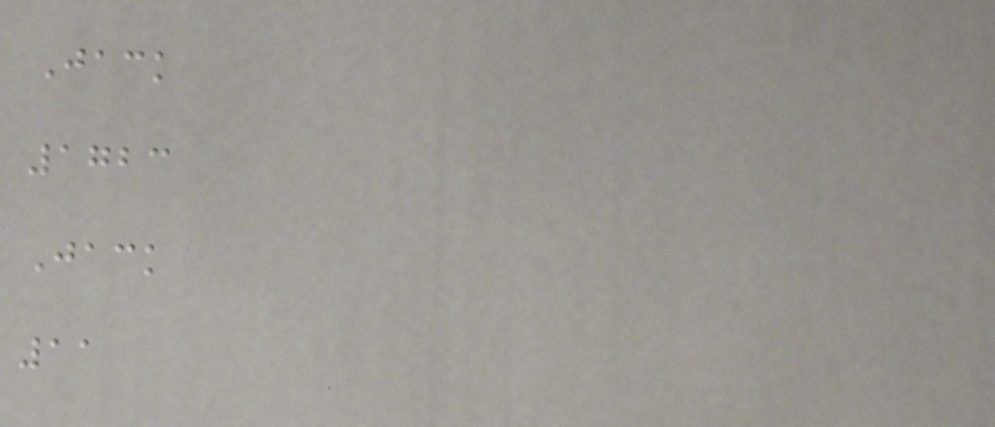Jack
1723
Jack
11
